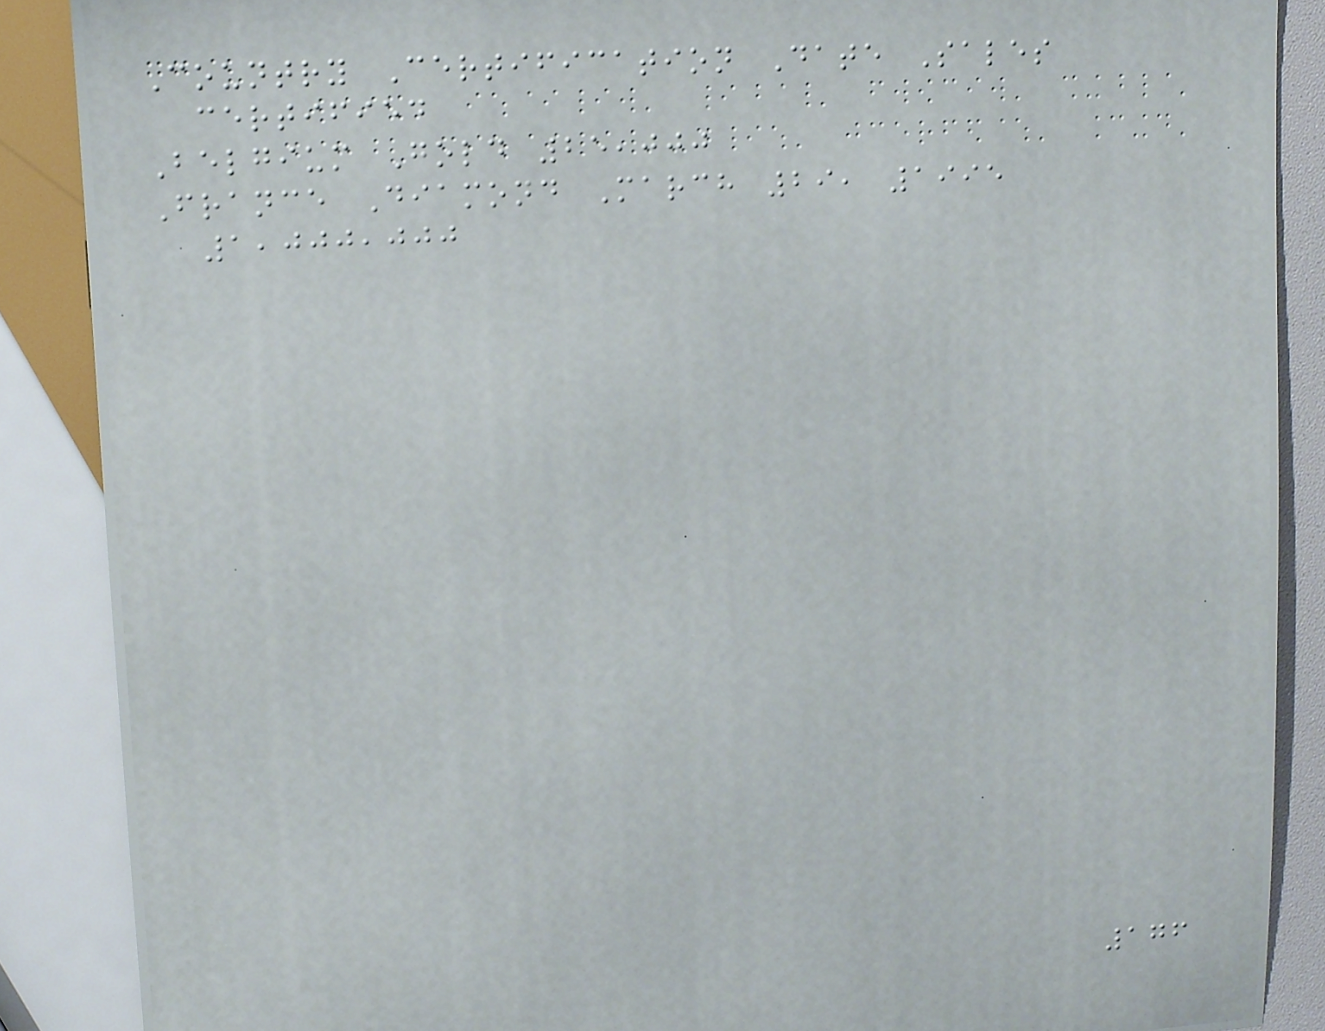Country Certification Date Sales
certified
Belgium Gold 25,000
France Diamond March 29, 1995
1,000,000
176
